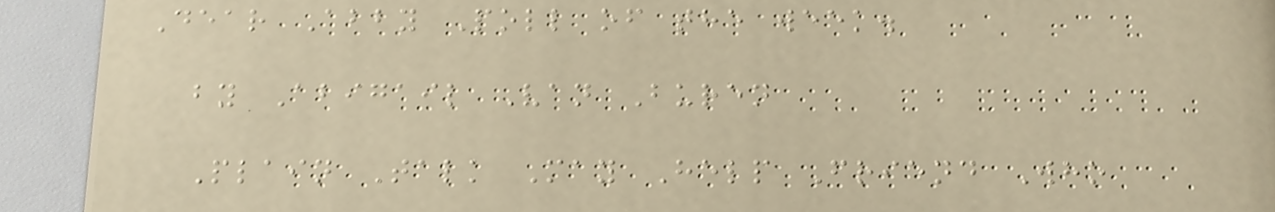Dear Abby Poll of the week.
by Abigail Van Buren
Plain Talk May Help Friend Who
